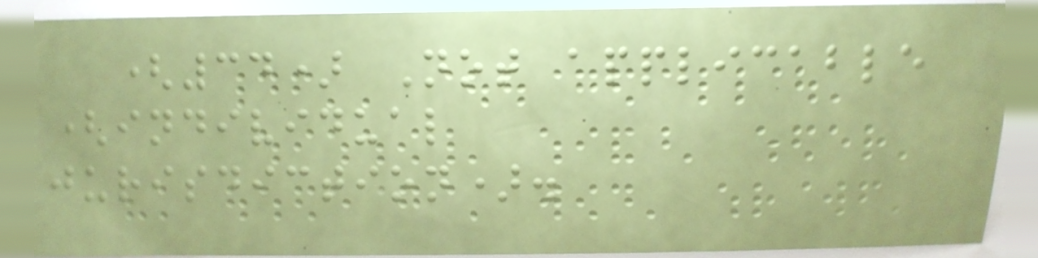(34) Not applicable
(individual
jurisdiction).
